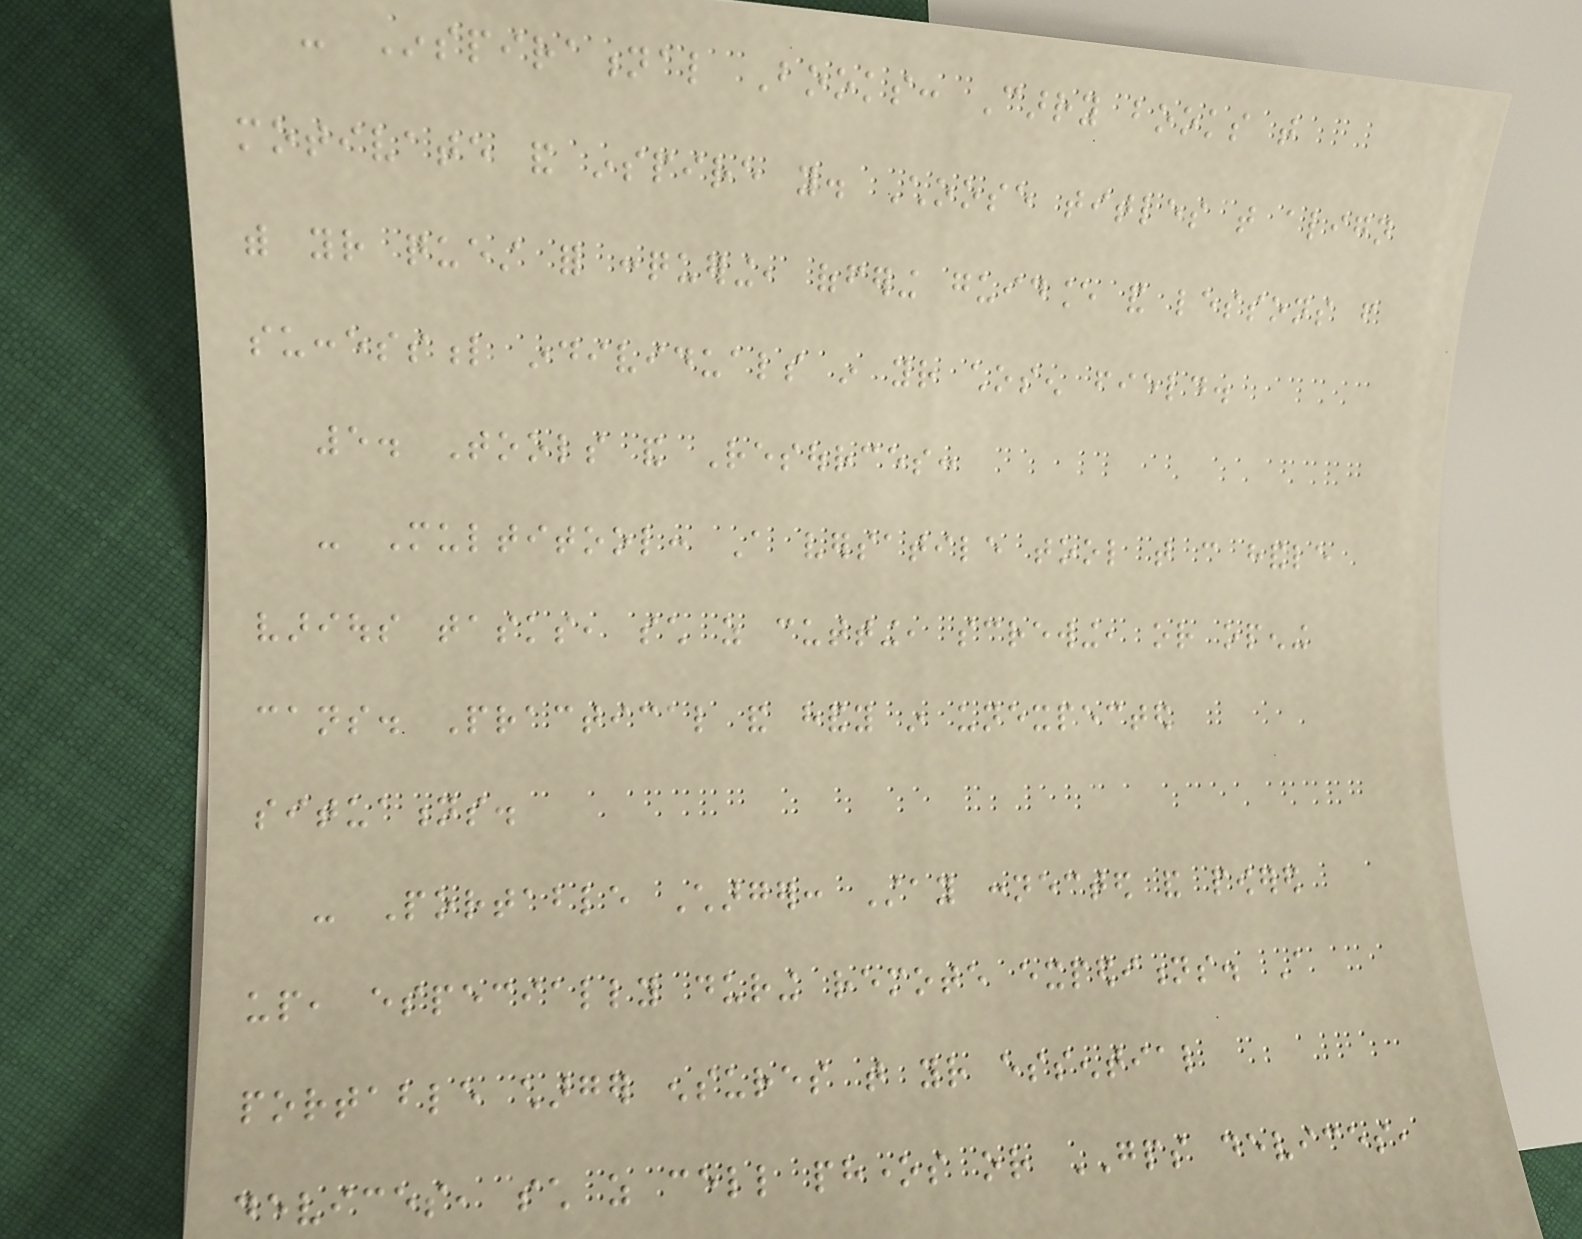- Inspirational Books: Carry books that
motivate and inspire you. Choose titles that align
with your quest for conquering, offering guidance and lessons from
successful individuals in your chosen field.
5. Tools and Resources:
- Multitool: A versatile tool that can handle
various tasks, such as cutting, screwing, or opening
cans. Practical and handy in unexpected
situations.
- Portable Charger: Stay connected and powered
up, especially during remote expeditions. A
portable charger ensures that your essential
devices, such as cell phones or GPS devices,
